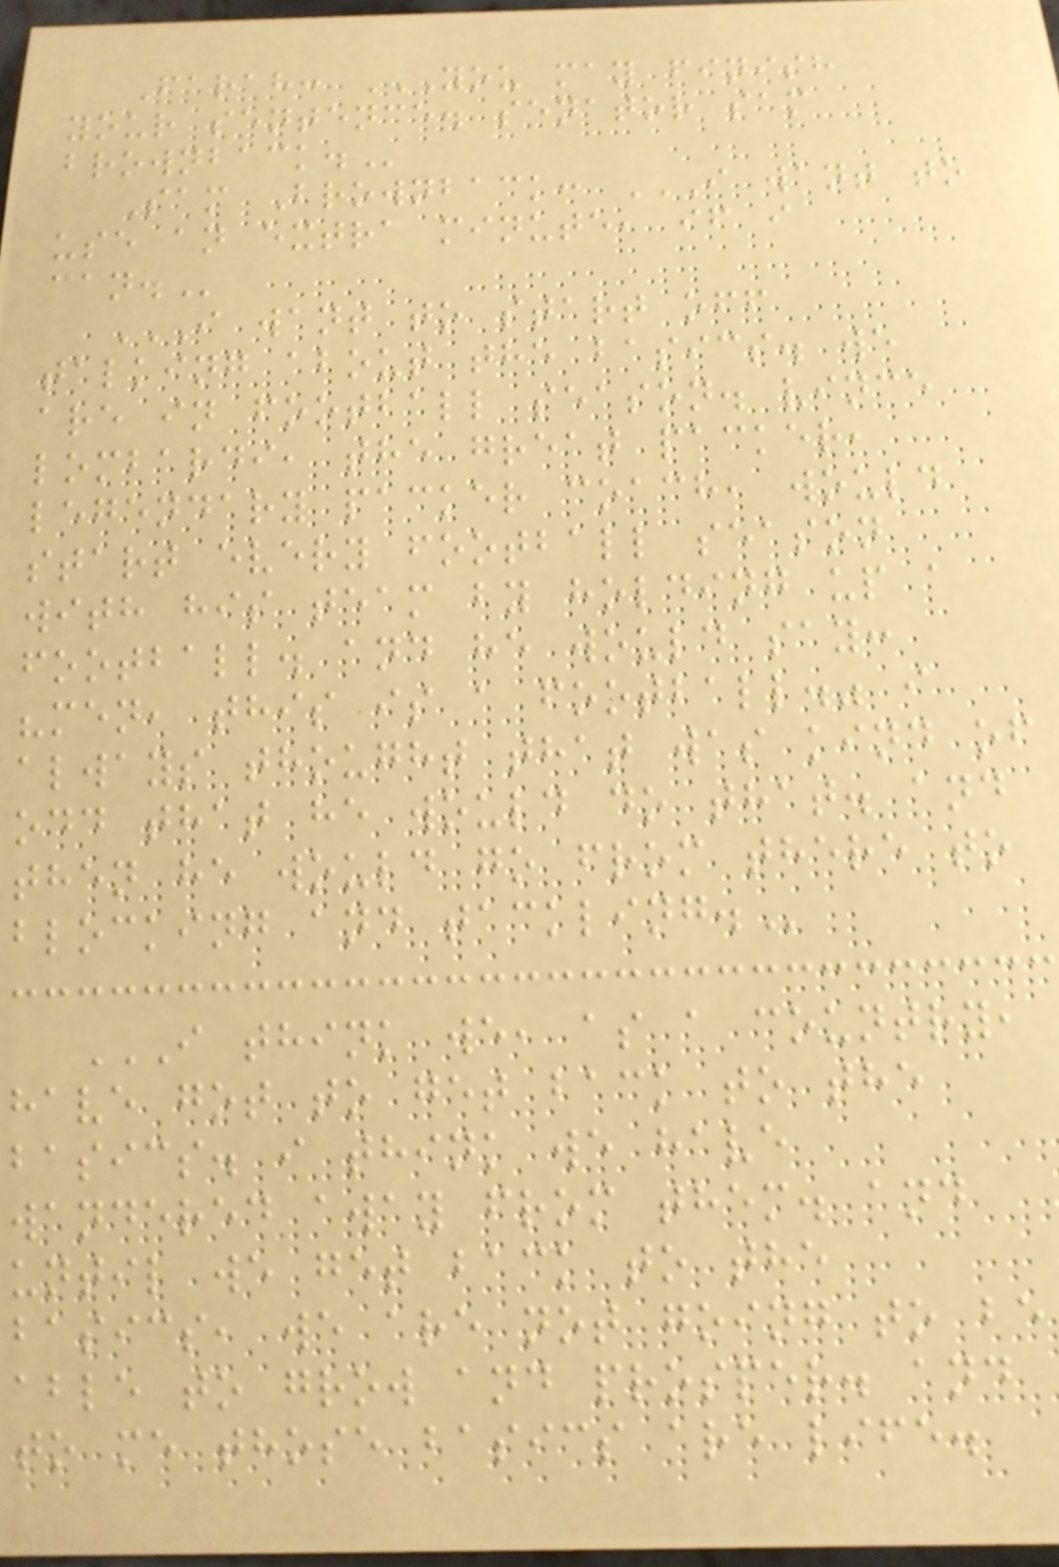Farah: YOU MAY FINISH
YOUR SENTENCE. SENATOR SAM
BROWNBACK.
Sam Brownback: I WANT TO
USE AN EXTRA MINUTE, IF I
CAN.
I WANT TO START OFF
TALKING ABOUT THE BASICS. WE
ARE IN FOOTBALL SEASON. VINCE
LOMBARDI, THE GREAT PACKER,
LEGENDARY PACKER COACH, WOULD
START EVERY FOOTBALL SEASON
WITH HIS TEAM BY HOLDING UP A
FOOTBALL. AND HE WOULD SAY:
"MEN, THIS IS A FOOTBALL." I
ALWAYS THOUGHT THAT WAS KIND OF
ODD THAT HE WOULD DO THAT. AND
THEN HE WOULD GO FROM THERE TO
BLOCKING AND TACKLING.
I THINK WE, AS A COUNTRY,
HAVE GOT TO GET BACK TO THE
BASICS. I THINK WE HAVE
WANDERED AWAY FROM THEM. AND
UNTIL WE GET BACK TO THE
BASICS, WE ARE NOT GOING TO BE
ABLE TO GROW AND PROSPER. AND
TO ME THOSE BASICS ARE LIFE.
